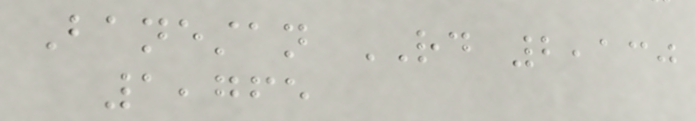Banestan RD 2,130
1,765
